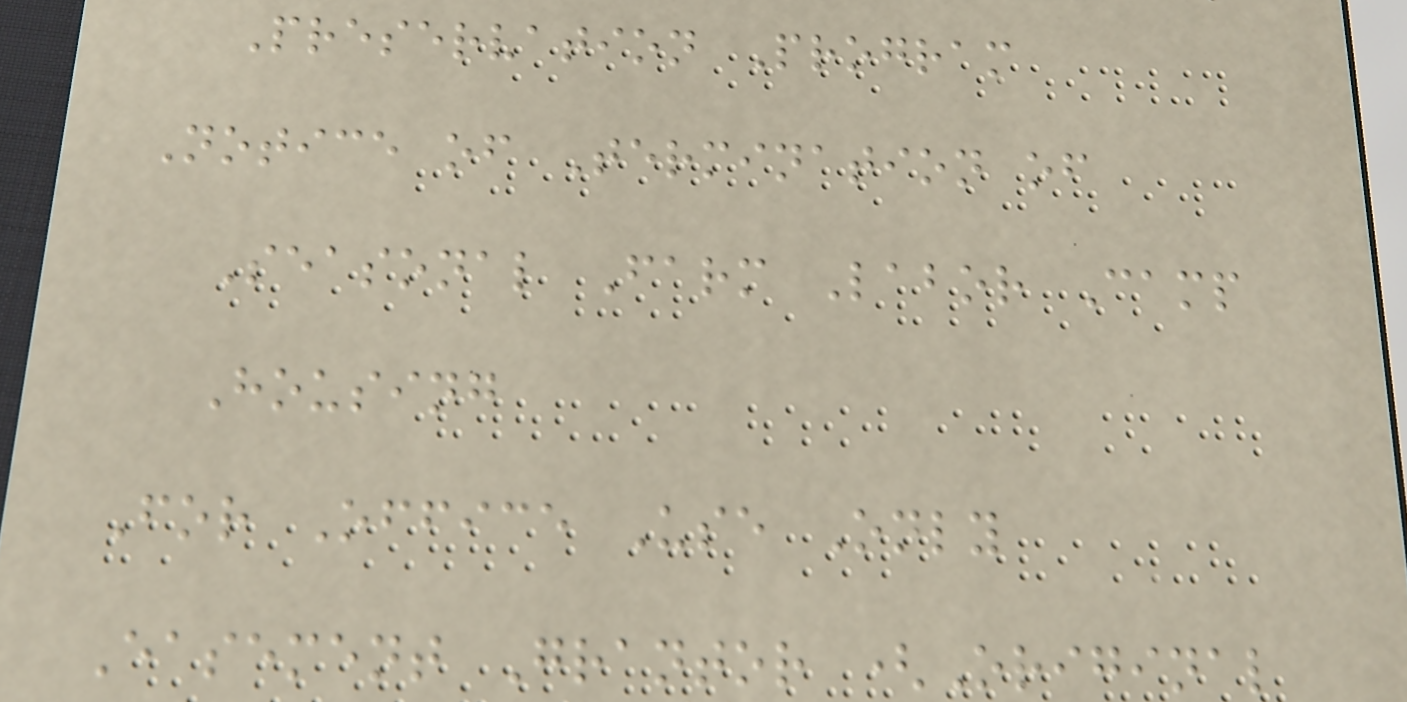Preservation Program
Notice of Termination of
Seasonal Farm Labor Camp
Housing
For Office Use Only
Easement Grantor (Original
